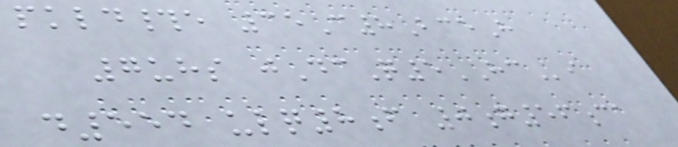pkld#e 35C8BceH
7uhs jDcQ5HCi
d554 ulq8f 0g56ca
